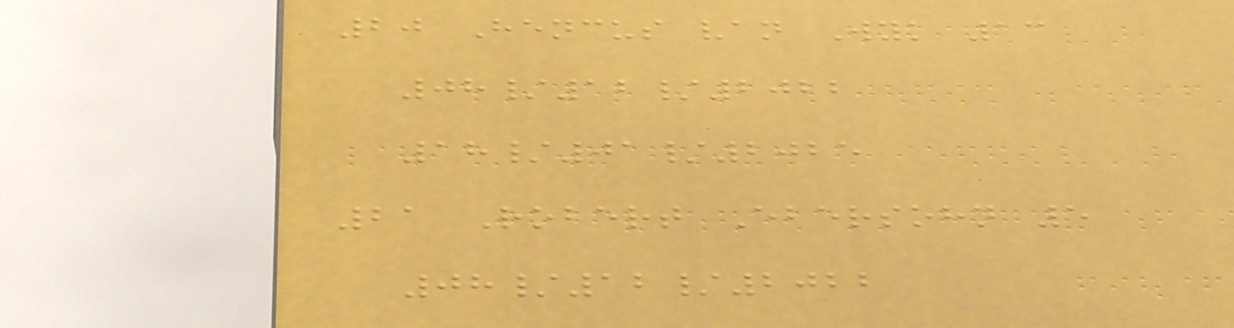20 Hencus van Wyk 13
08/12/2022
18/01/2025
21 Robert Ebersohn 5
08/12/2022
